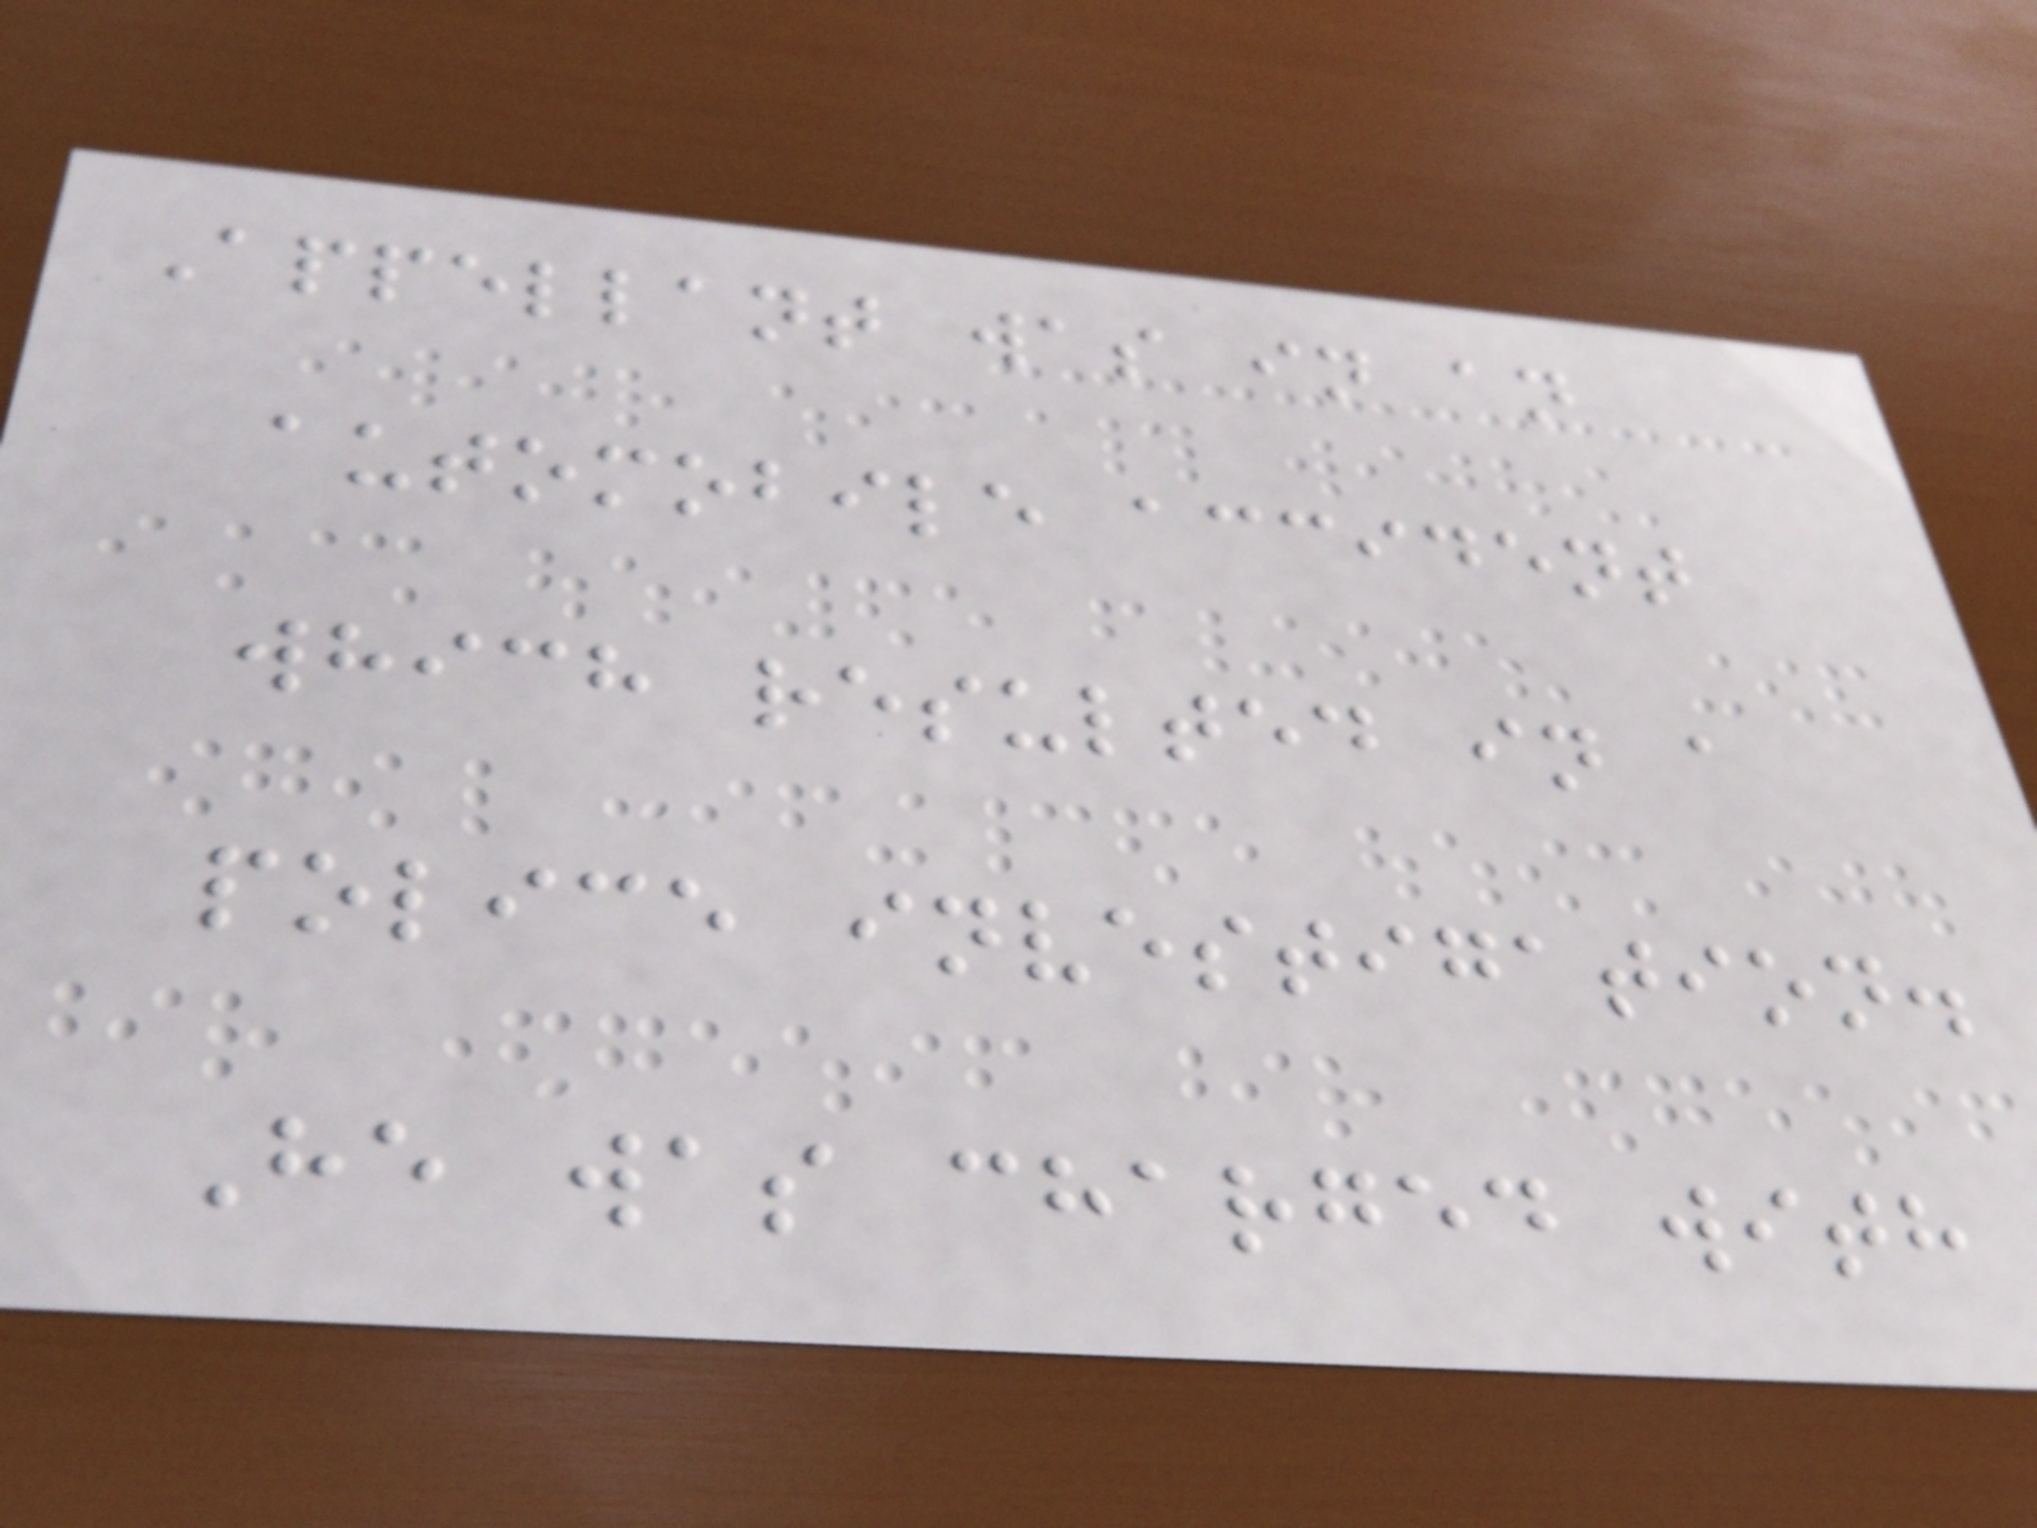Appellant was in an
automobile accident
which resulted in a
police investigation.
He was charged with
